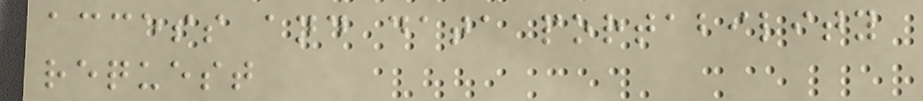access and data portability
request
